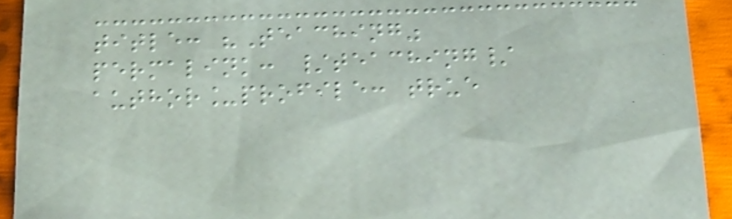title: "Teaching"
permalink: /teaching/
author_profile: true
